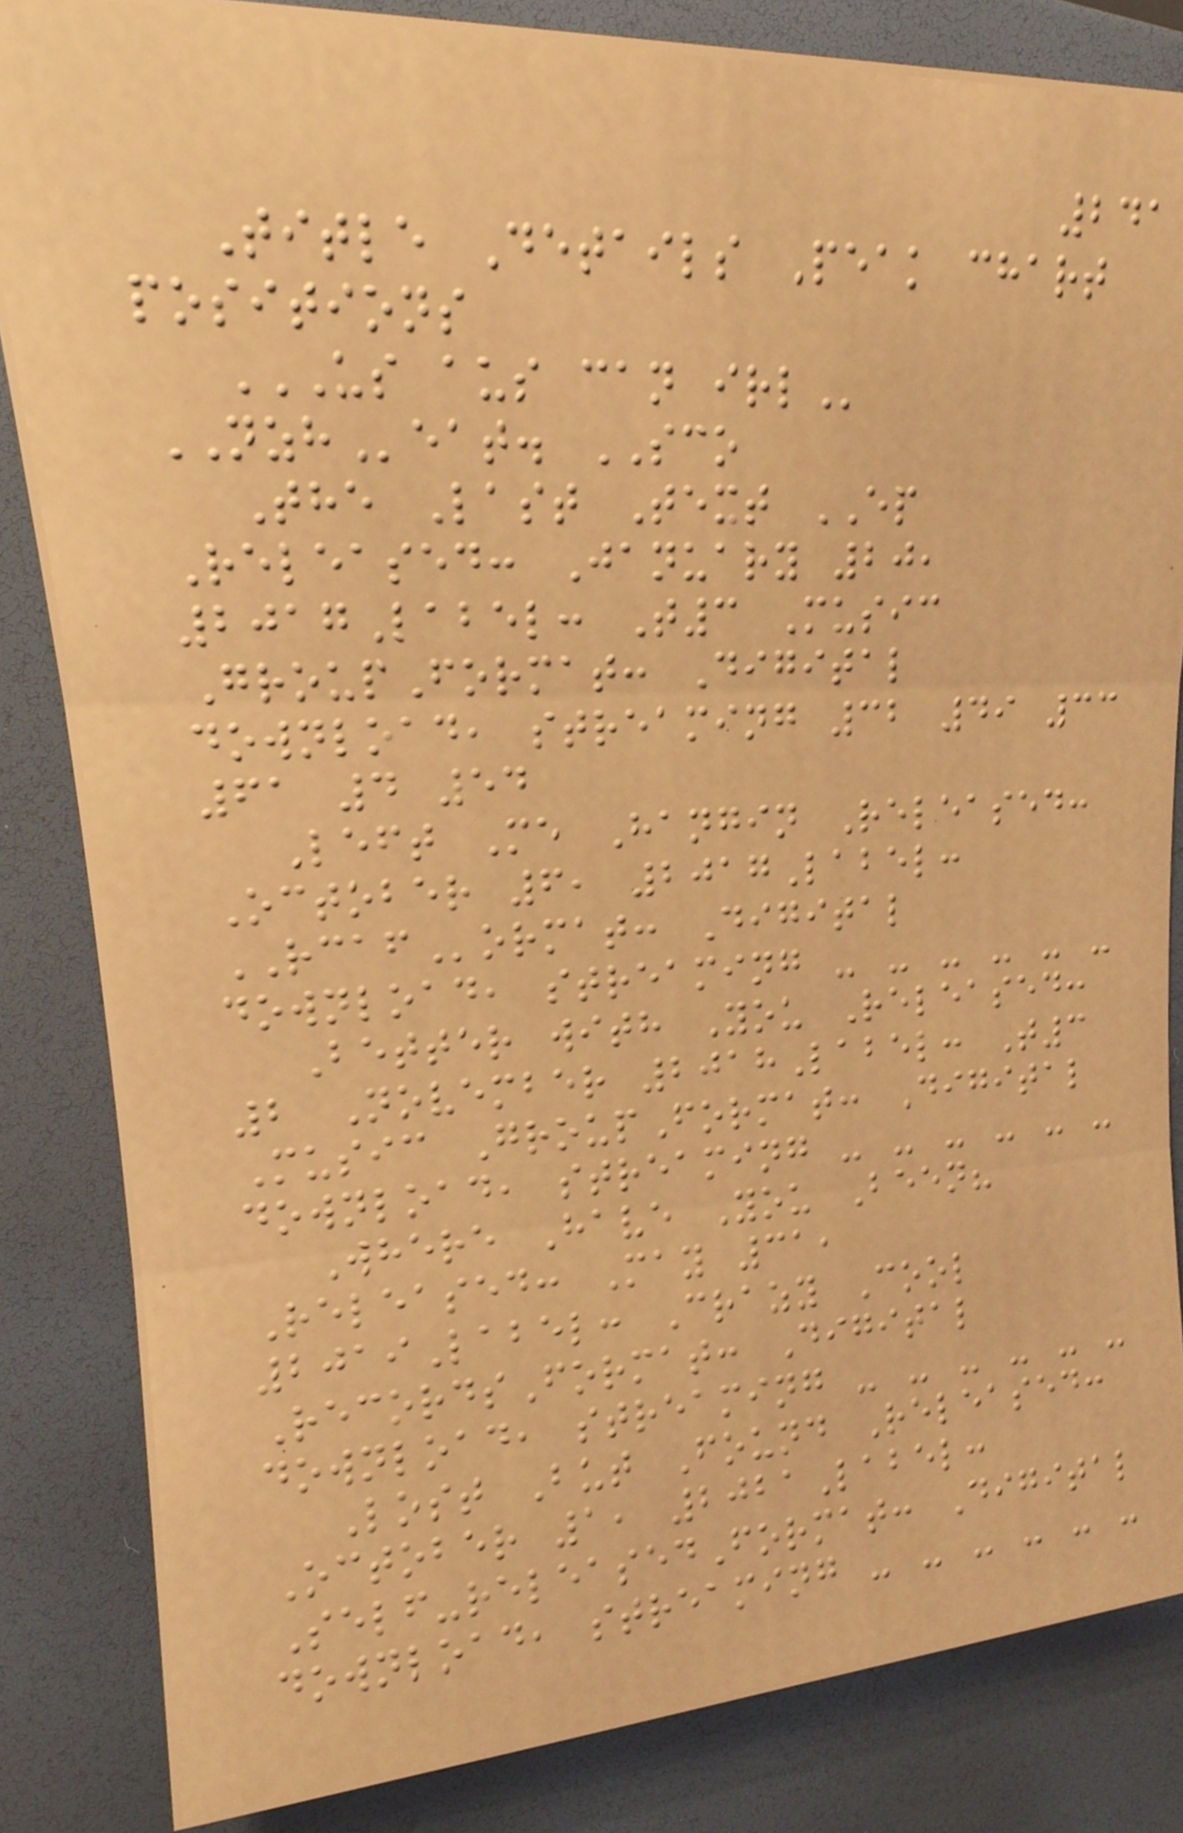241
Title Details Peak chart
positions
US AUS CAN IRL
NZHeat. SCO
The Last Text EP
Released: January 20,
2017Label: T3 Music
GroupFormat: Digital
download, streaming 32 49 33
61 4 54
Left Me Hangin Released:
October 6, 2017Label:
RCAFormat: Digital
download, streaming - - - - - -
Better with You Released:
2 November 2018Label: T3
Music GroupFormat: Digital
download, streaming - - - - - -
Where Have You Been?
Released: May 31,
2019Label: Crazy Cool
RecordsFormat: Digital
download, streaming - - - - - -
Lost But Found Released:
October 1, 2021Label:
Self-releasedFormat: Digital
download, streaming - - - - - -
